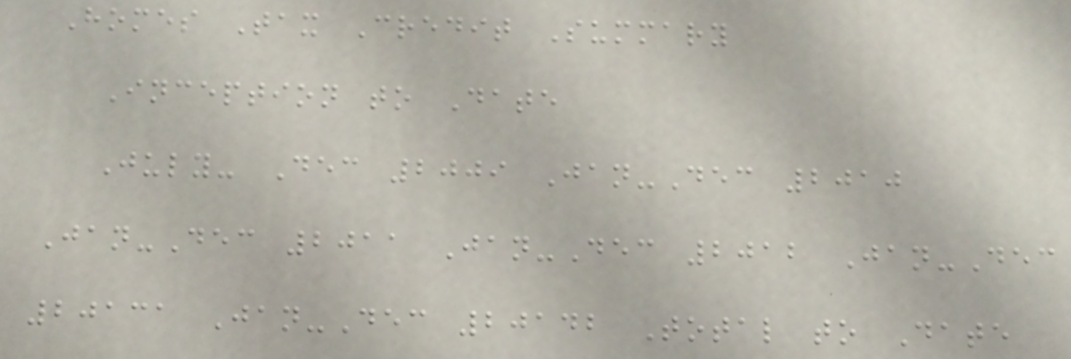Homes Tax Credit Summary
Inception to Date
July- Dec 2009 Jan-Dec 2010
Jan-Dec 2011 Jan-Dec 2012 Jan-Dec
20131 Jan-Dec 20142 Total to Date
